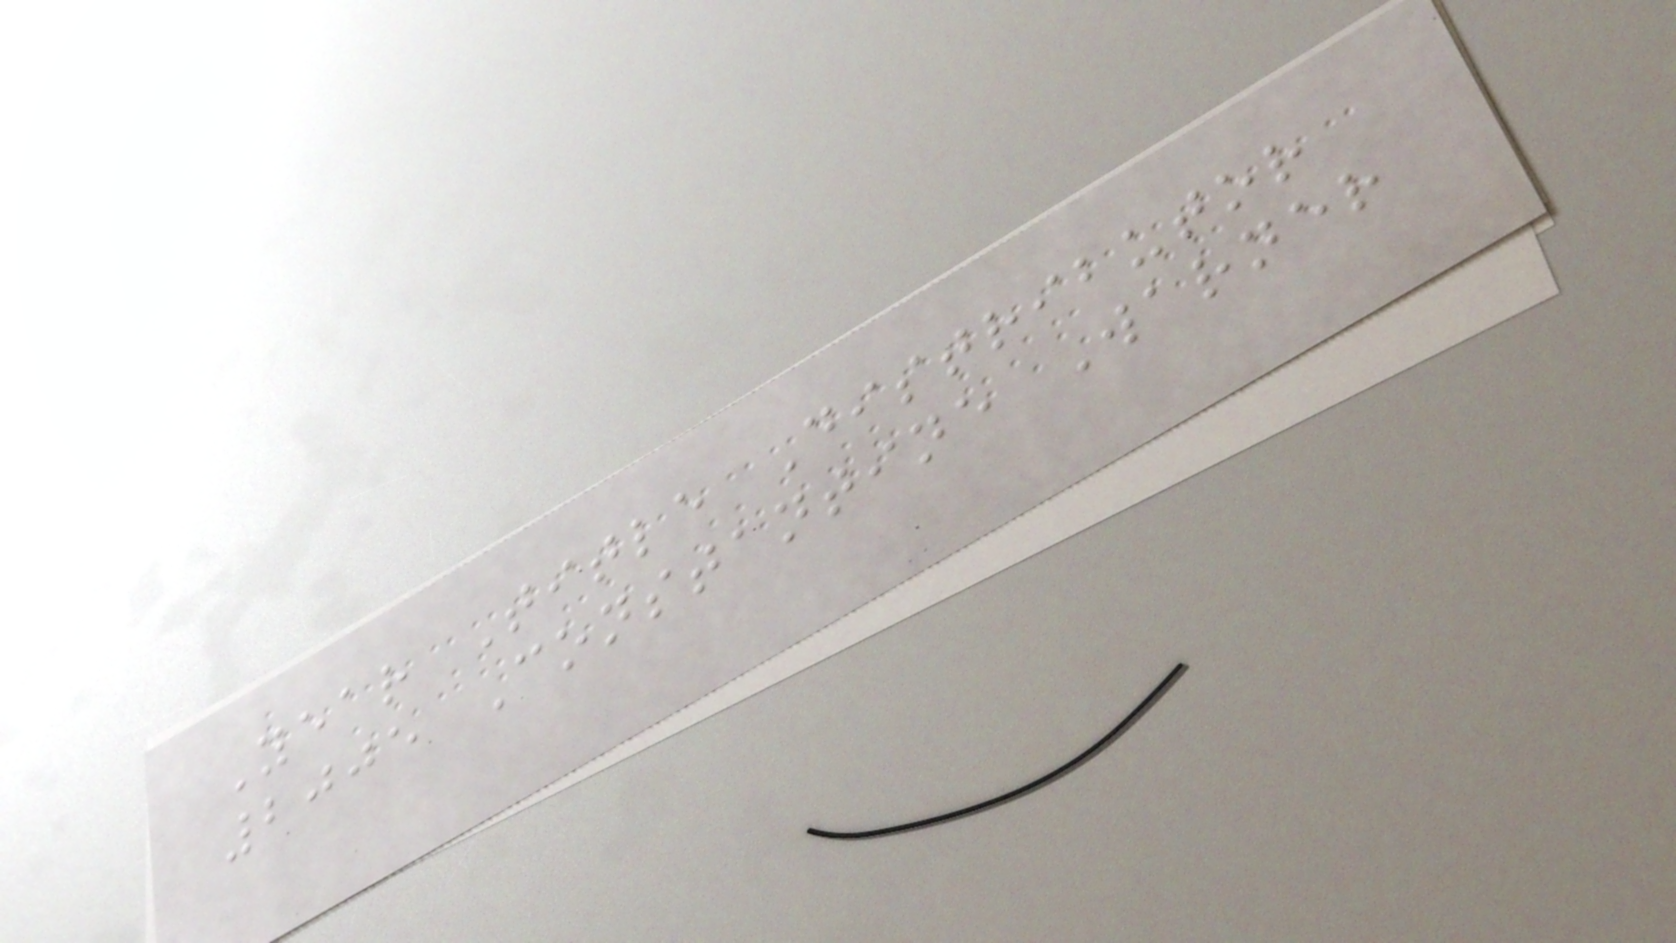Year Title Distributor
2005 Constantine Warner
